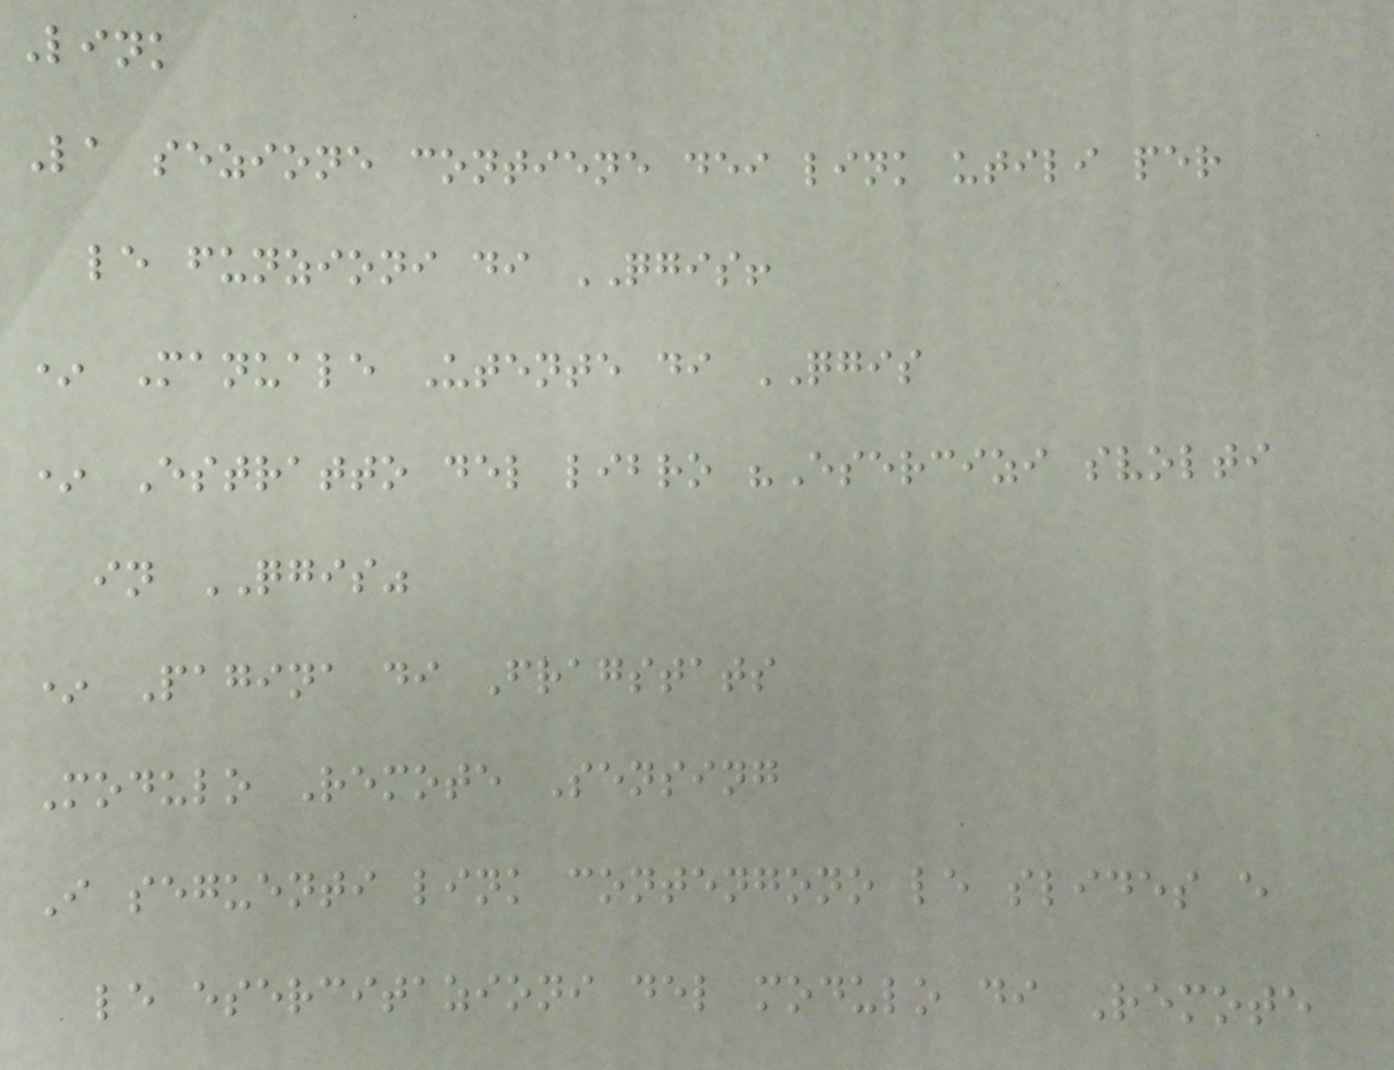Link
La sezione contiene dei link utili per
le funzioni di QGIS!
* Manuale Utente di QGIS
* Estratto del libro "Esercizi svolti
in QGIS"
* Pagina di Fragstats
Modulo Remote Sensing
I seguenti link contengono le slides e
le esercitazioni del modulo di Remote
